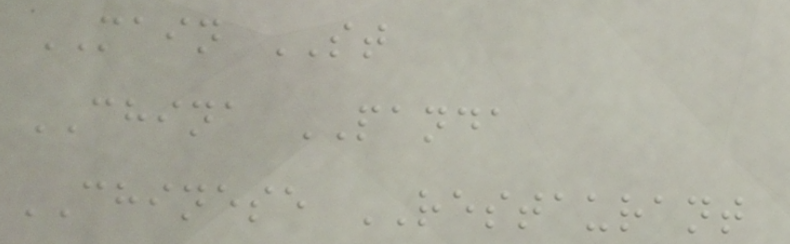MAIN ST
CHINA PANDA
CHINESE RESTAURANT
